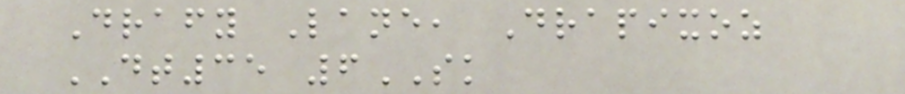Drafy Lane, Drapixoz
DT35 6SK
